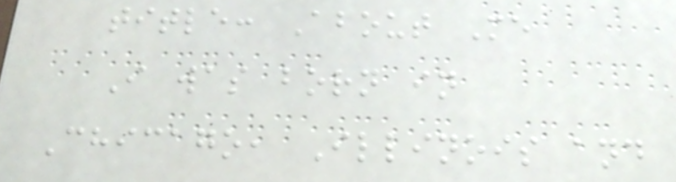title: About Me
I was born in
Chicago, Illinois and
